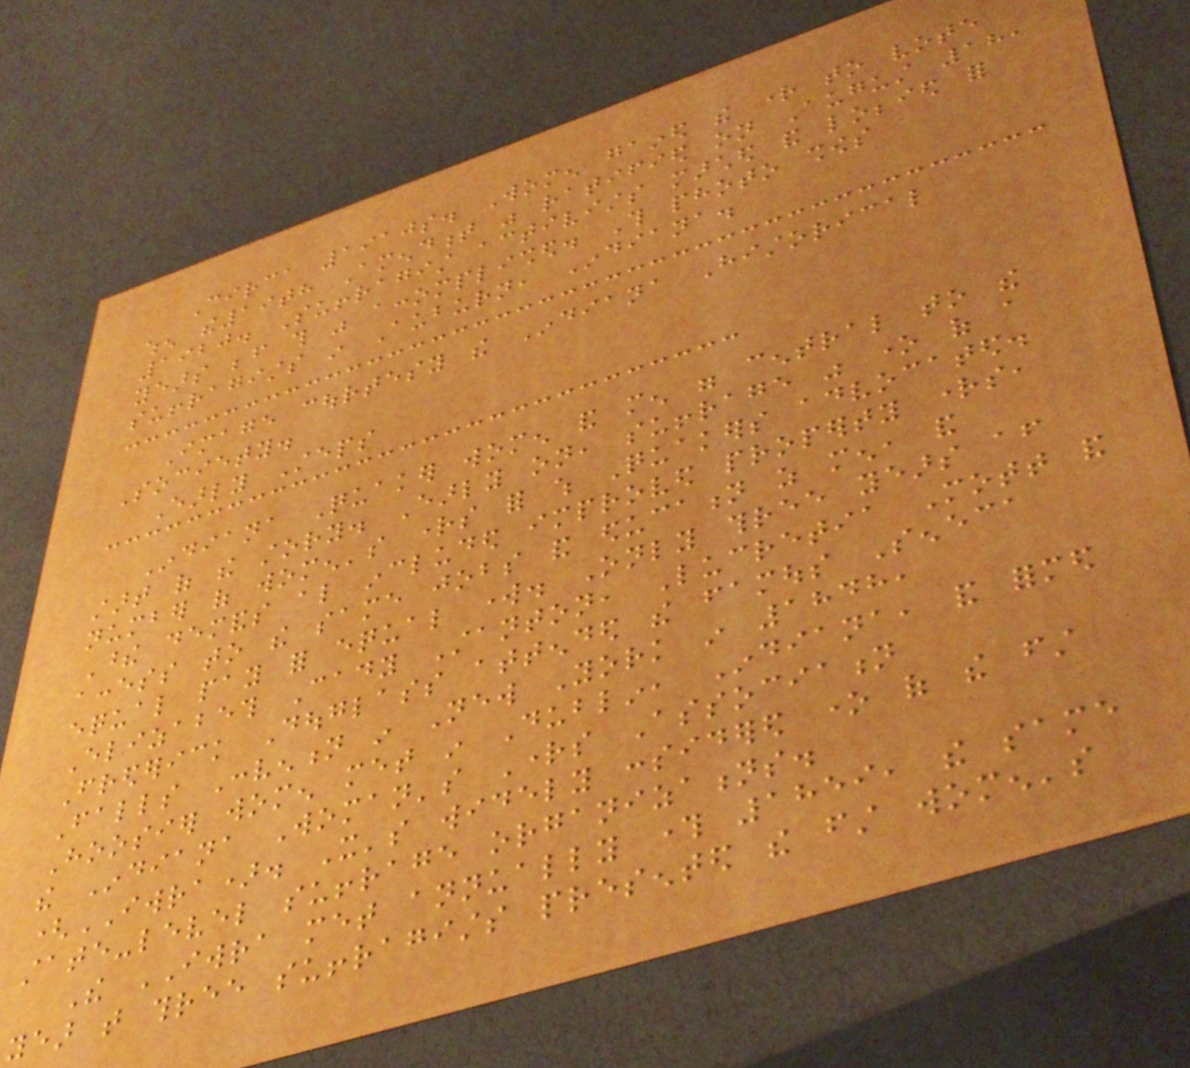Circa 1910s. Women gained the right to vote
when the19th Amendment was ratified on August 18,
1920. Suffragist activists marched and lobbied for
years before this was accomplished. This photo shows
suffragists in Auburn, Indiana.
Image courtesy the Indiana Historical
Society.
Early Steps
Indiana Quaker women and men were central to the
start of the story. Early on, suffrage was one of a
number of women's rights for which Quakers advocated.
These demands also included improved property rights,
access to the same jobs and education as men, and
equal pay for equal work. Only three years after
Elizabeth Cady Stanton, Lucretia Mott and
Frederick Douglass attended the famous Seneca
Falls Convention in New York in 1848,
Hoosier women met in Dublin, Indiana, and formed
the Indiana Woman's Rights Association
(IWRA). It's widely considered one of the first
state-level suffrage organizations.
The IWRA met annually through 1859, the same
year that three suffragists presented the first women's
